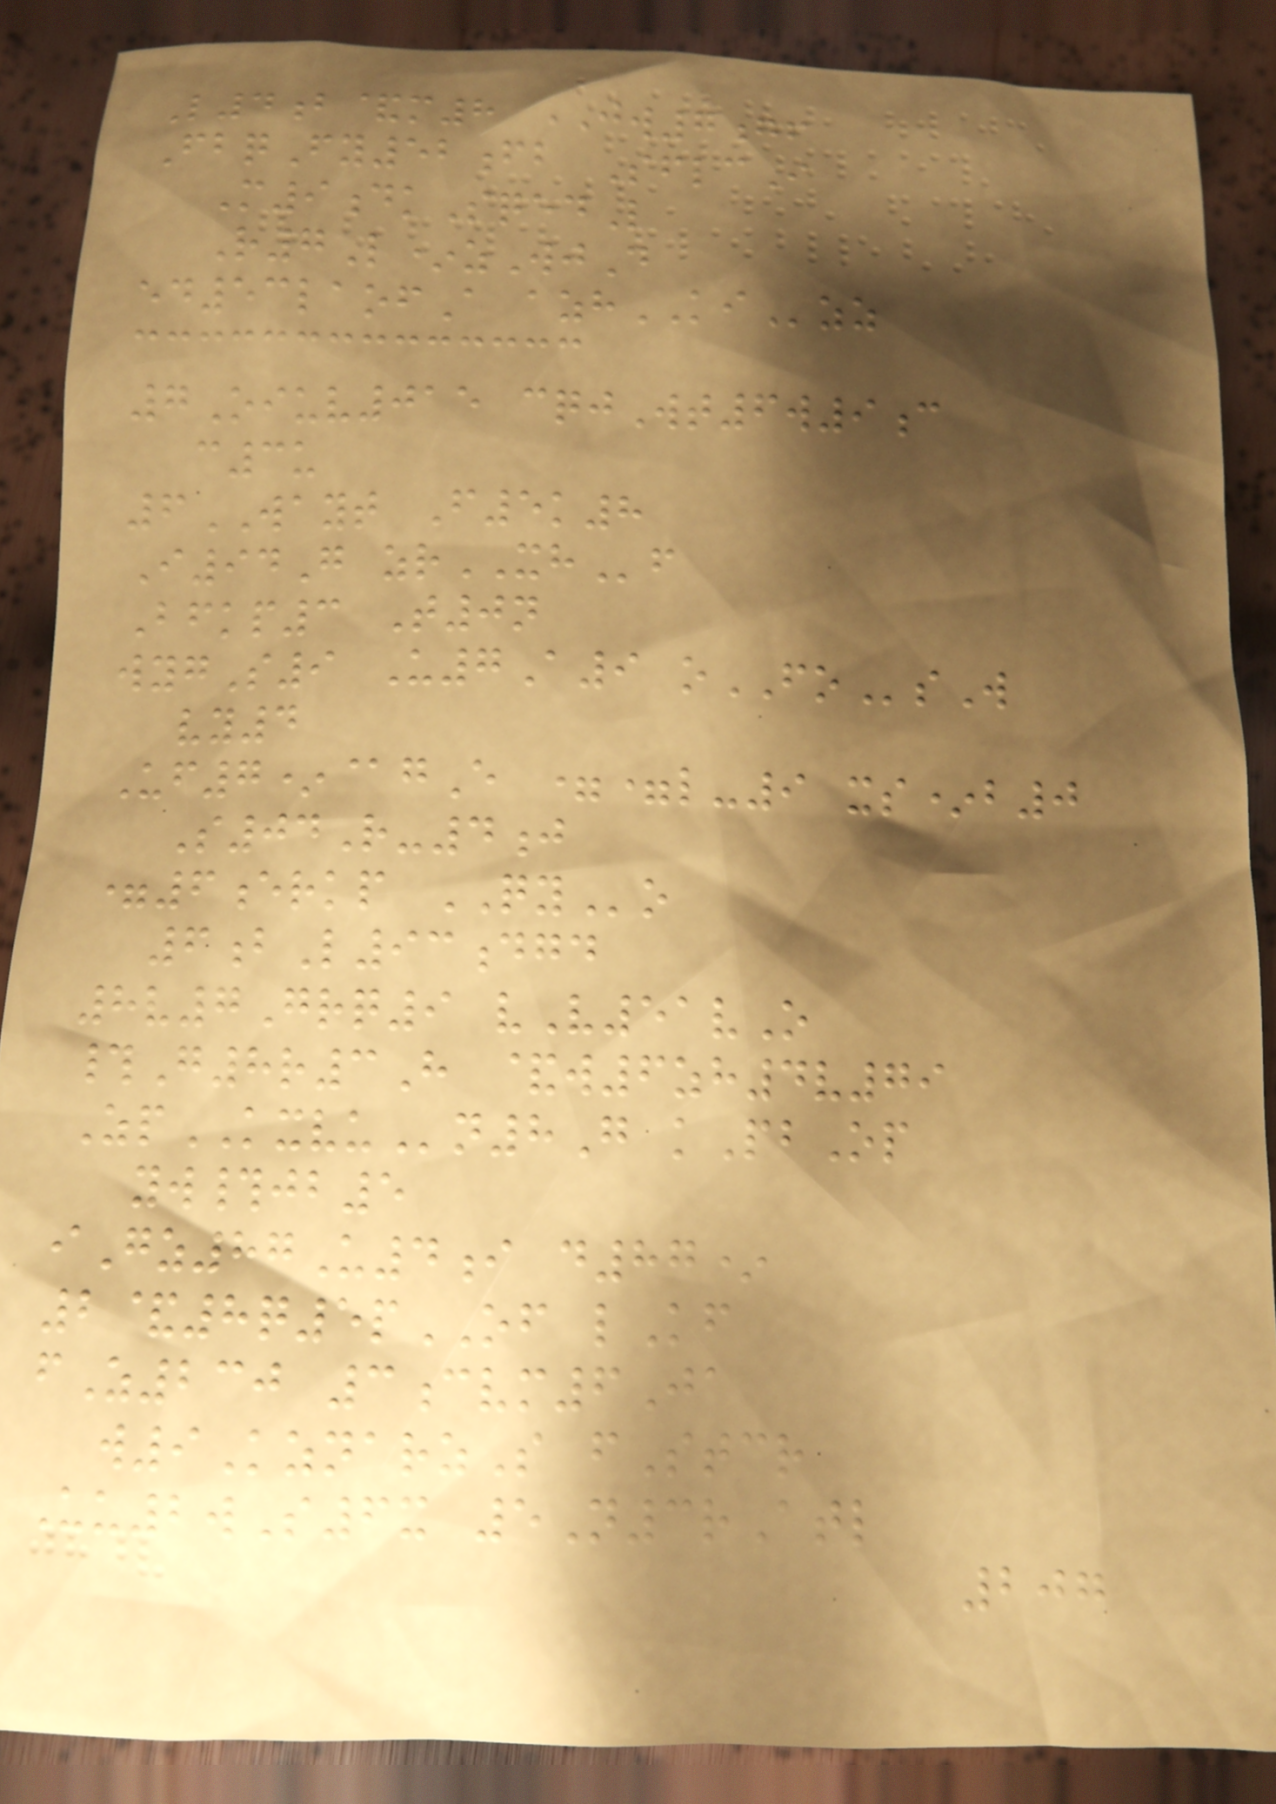L4b&m8 JW7gf
FbqFy52fb SflcI
M9dkSqedL
R7L*zWjD
ed53laofA azhKIzz
7Oiuv015 cqjWt6w9c
c3u
6WAYT F5k8
I94G zrXHf
Bfkp3 T0n
wygS9 U7A9 oFOsW
vy4
Uf7*@gE ==l-9 xs*b0
S04R-4j
=6erkp QYo
6bL93dgd
8v7Grq9 vV51vO
#G8r3H &w6zh4v79
ZpKXVUn8G kPbOp
yw#jb5
iGz87U4i d87*
2&8q5pOF lKf
fZ230 3cvm6Ja
w9KznarzS fStcr
Uu2wS6x 5N3rAtl
207
